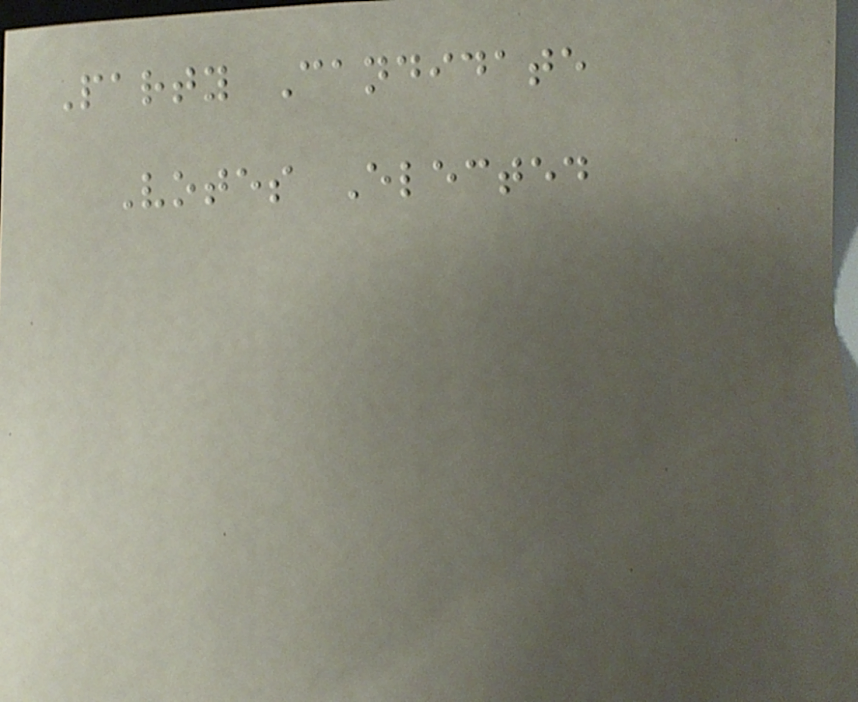Party Candidate
Votes Elected
